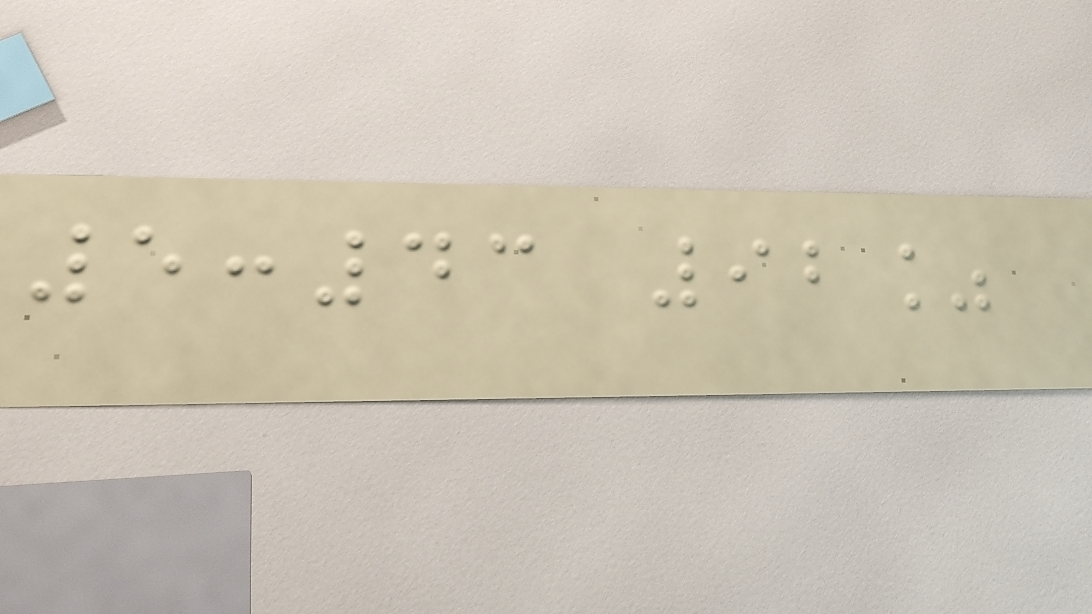5:43 92%
